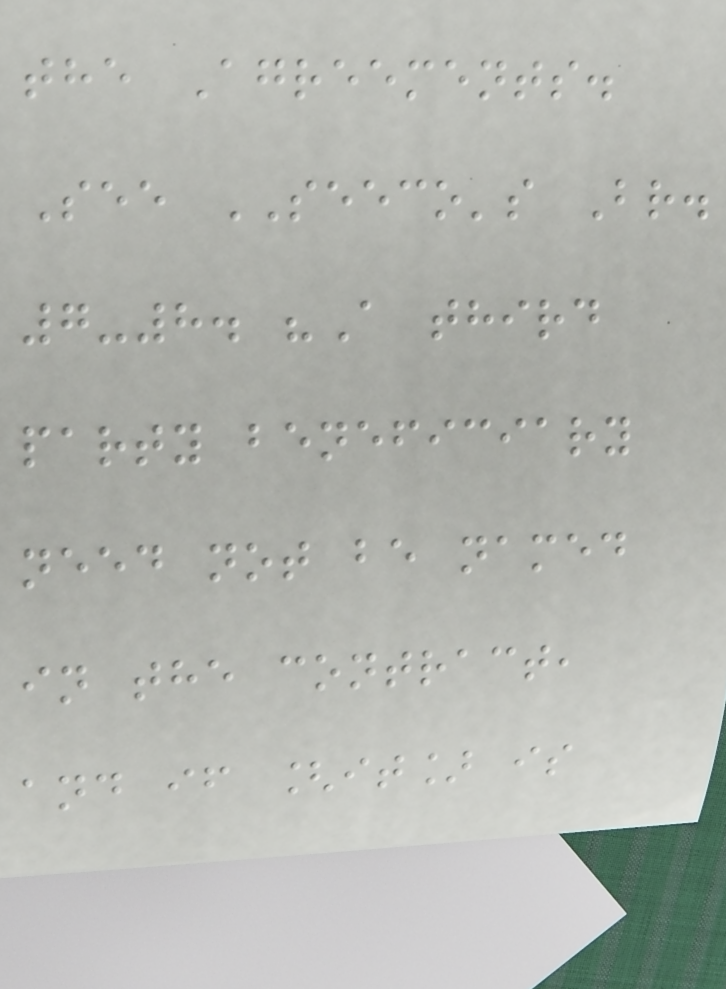the Agreements.
See SEECO's Br.
7-8. "A third
party beneficiary
need not be named
in the contract,
and if [it] is
